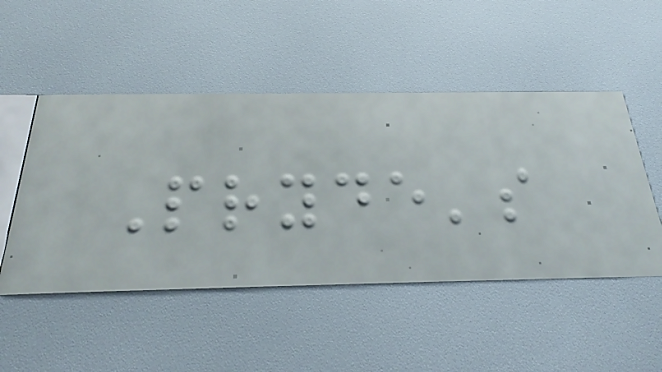Pryde's
